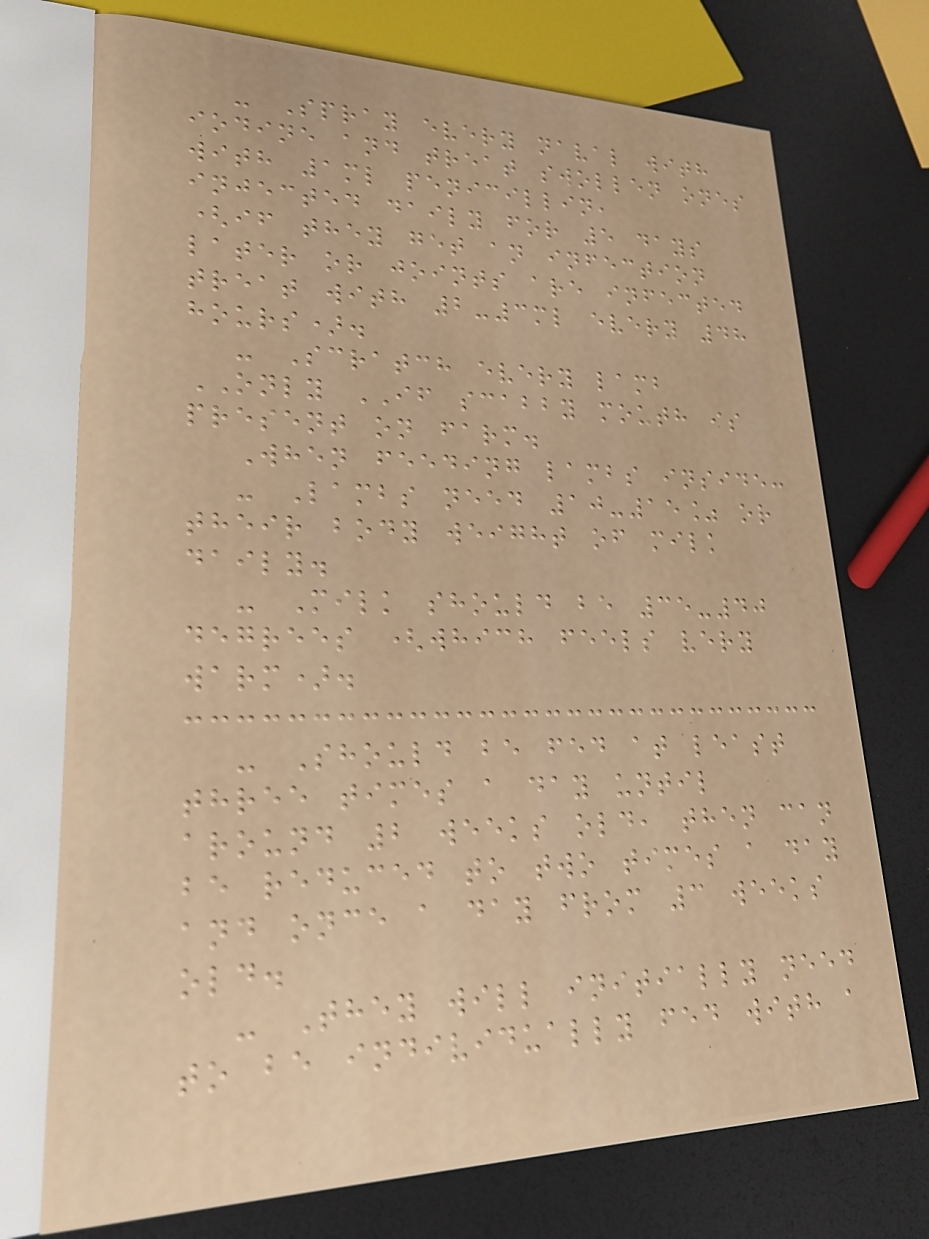- Spray every naval with
iodine and treat swollen ones
with 1ml penicillin,
injected daily for 5 days
(if they get an infection
later or joints are infected
treat with 2-3ml every 48
hours).
- Scratch every lamb
ONLY IF scabby mouth is
present on farm.
When feeding lambs inside:
- Lambs need 10-15% or
their body weight of milk
daily.
- Milk should be 35-40
degrees (which feels very
warm).
- Should be fed at least
three times a day until
around 2 weeks old, then can
be reduced to two times a day
and once a day from 3 weeks
old.
- They will initially need
to be individually fed with a
